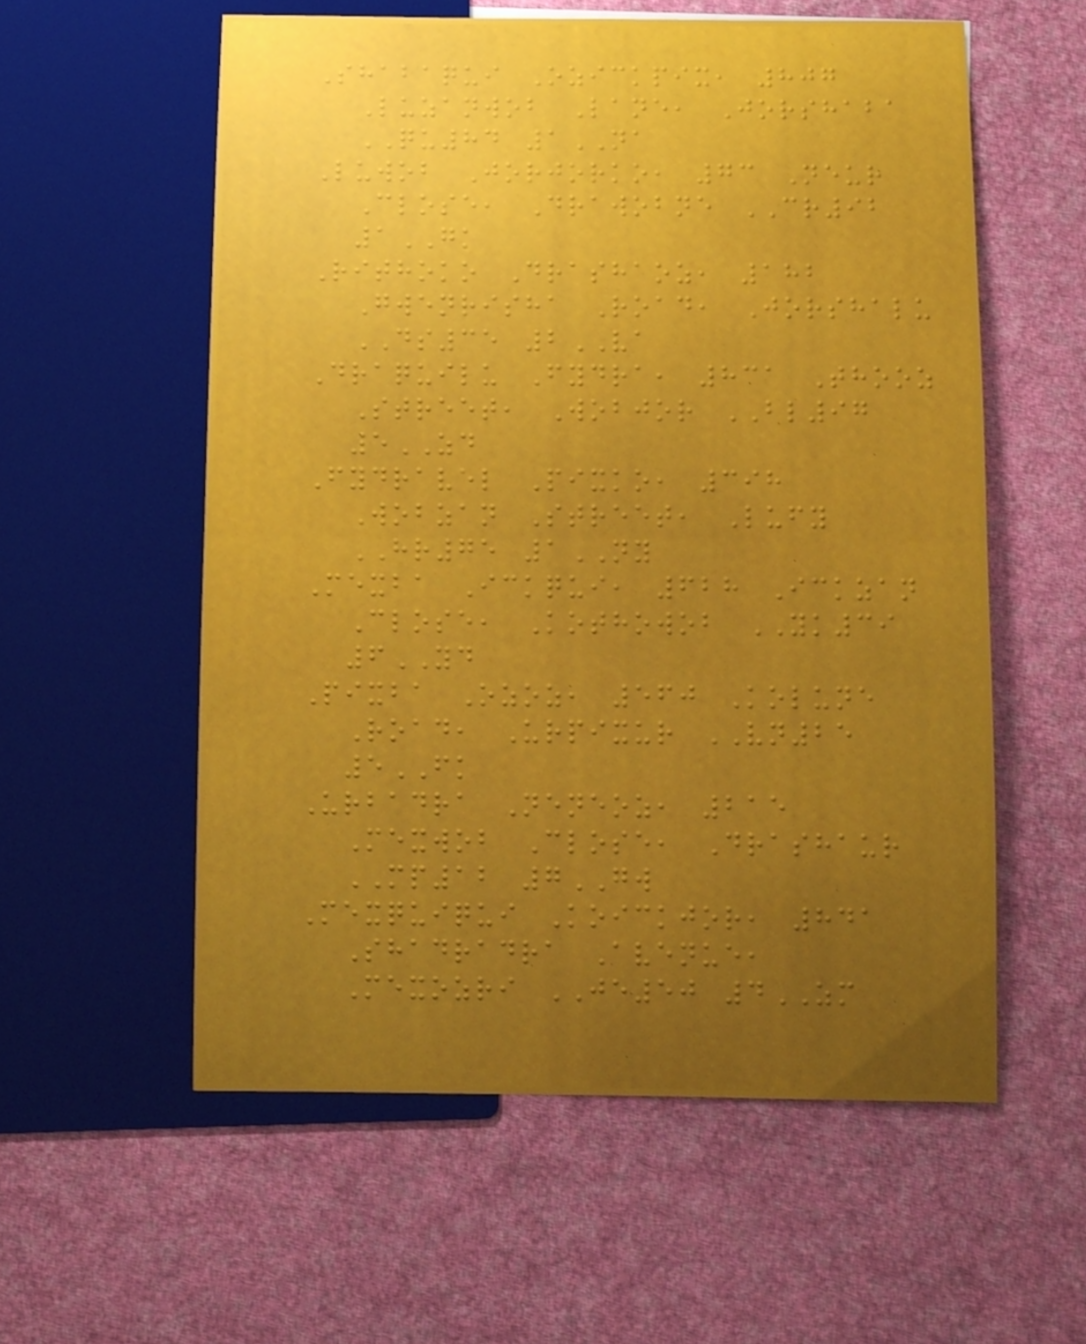Shabaqui Ozickpix, 807
Luzanwob Lane, Jorshaba
QU84 1NA
Luwob Jorjorko, 73 Neur
Close, Drawobne CR92
1GK
Rithoko Drashaoz, 182
Gwenrisha Road, Jorshalu
DS35 2VA
Draquilu Fydra, 831 Thooz
Street, Wobjor BL97
5ZD
Fydravel Pixko, 398
Wobzan Street, Lufy
HR75 1NY
Mexba Ickqui, 628 Ickzan
Close, Kothowob YK39
6YD
Pixba Ozoz, 560 Kolune
Road, Urpixur VN25
5FK
Urbadra Neneoz, 215
Mexwob Close, Drashaur
MP12 7GW
Mexquiqui Koickjor, 841
Shadradra Avenue,
Mexozri JE50 4ZM
